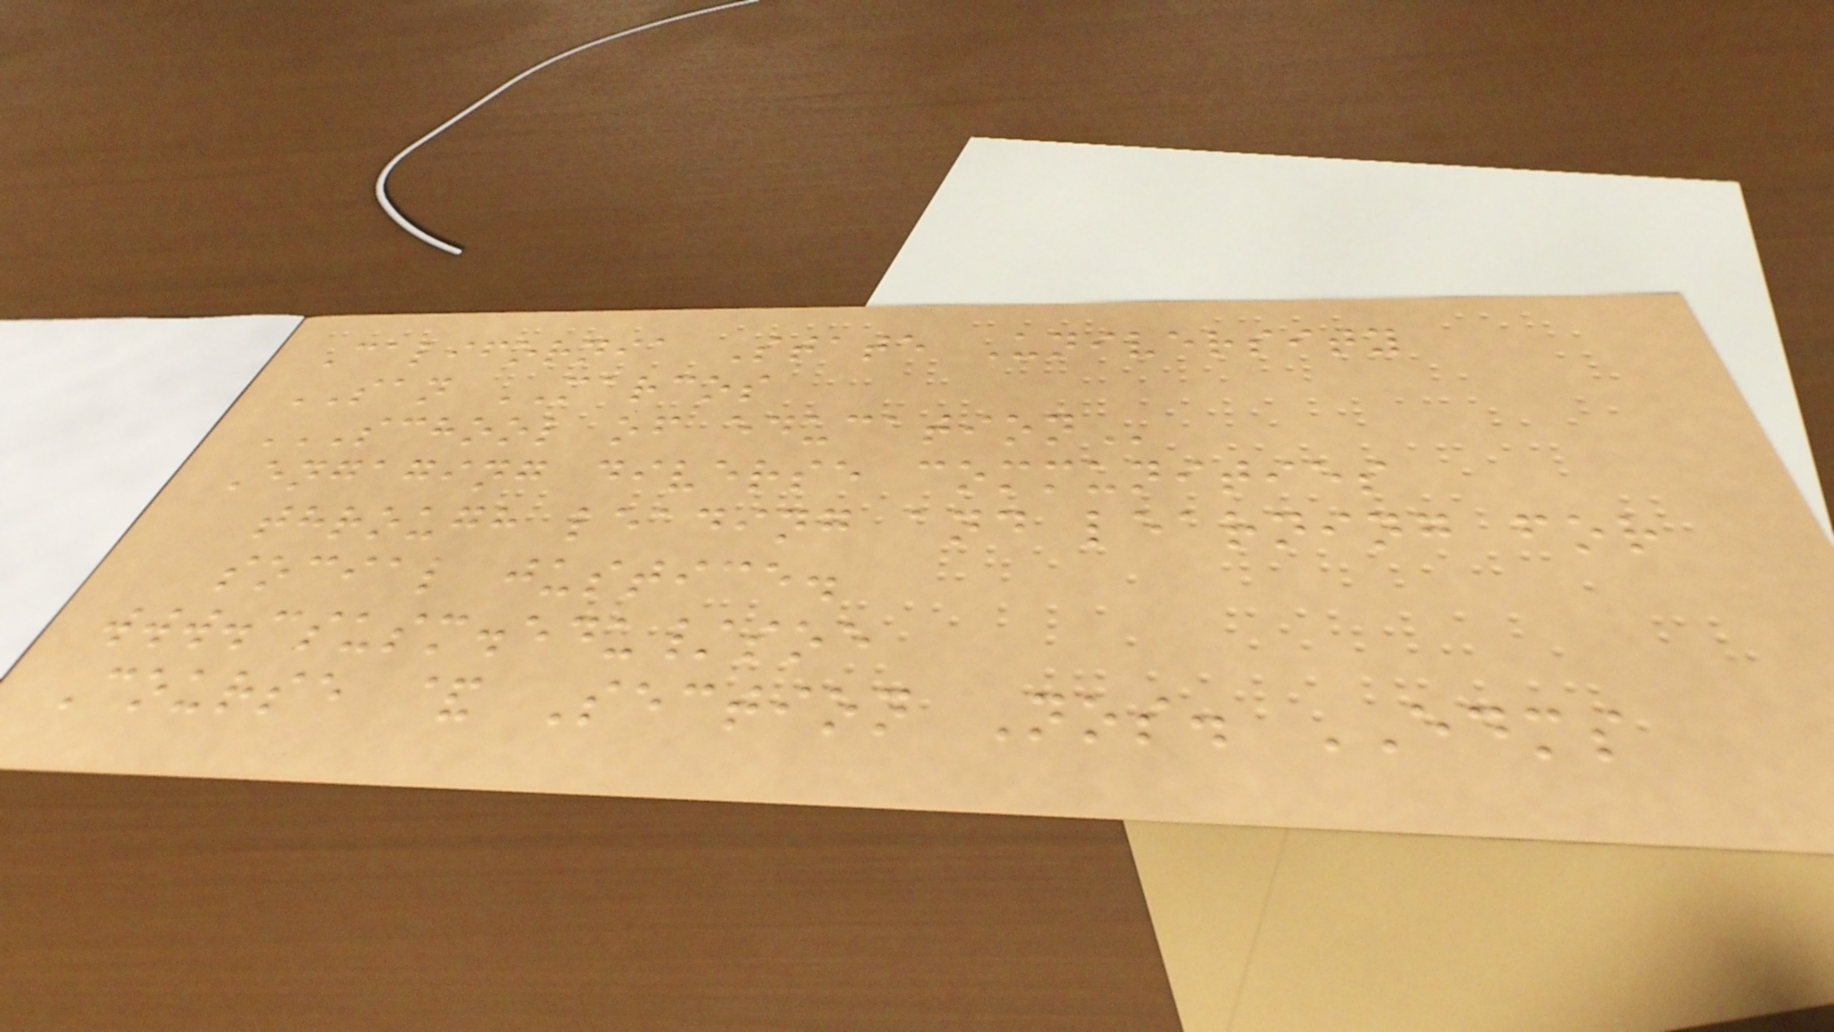California State University
SAN MARCOS
SCHOOL OF EDUCATION
Engaging diverse communities
through leading and learning for
social justice.
www.csusm.edu/soe
Course & Section Nos. EDMS
